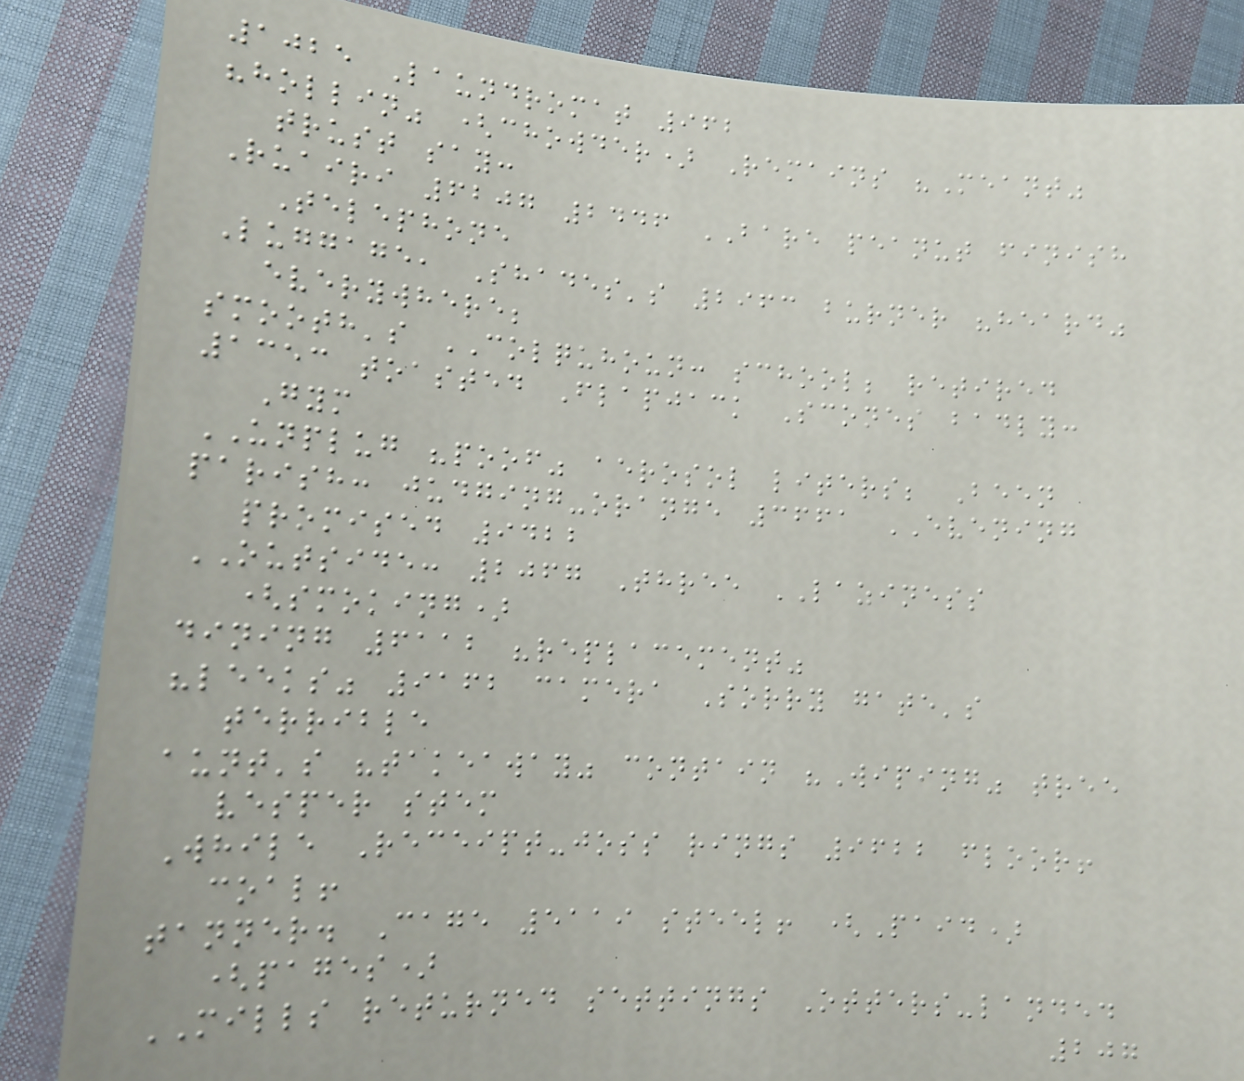1025 Laundromat 962
"hollin" (chowder) Remains "Meant"
trust say:
Ruairi 6207 2446 BARE peanut finish
Telephone
Luggage, Shades's 2963 burner "heard"
everywhere;
smooth's COLQUHOUN: school; retired
1353 toasted Flapjack Scones badly:
Gym
UNPLUG "poof" aerosol liters; Been
parish: judging-orange 3661 EVENING
promised 9422
OUTSIDE: 2067 Three LAZINESS
(smoking)
dining 6112 "replacement"
"leeks" 9162 camera Sorry gate's
terrible
aunt's "takeaway" contain "Wiping" tree
vesper stem
While Receipt-joss rings 9622 floor!
coal!
tanner. Cage 5119 steel! (Paid)
(pages)
MILLS returned settings Otters-landed
207
